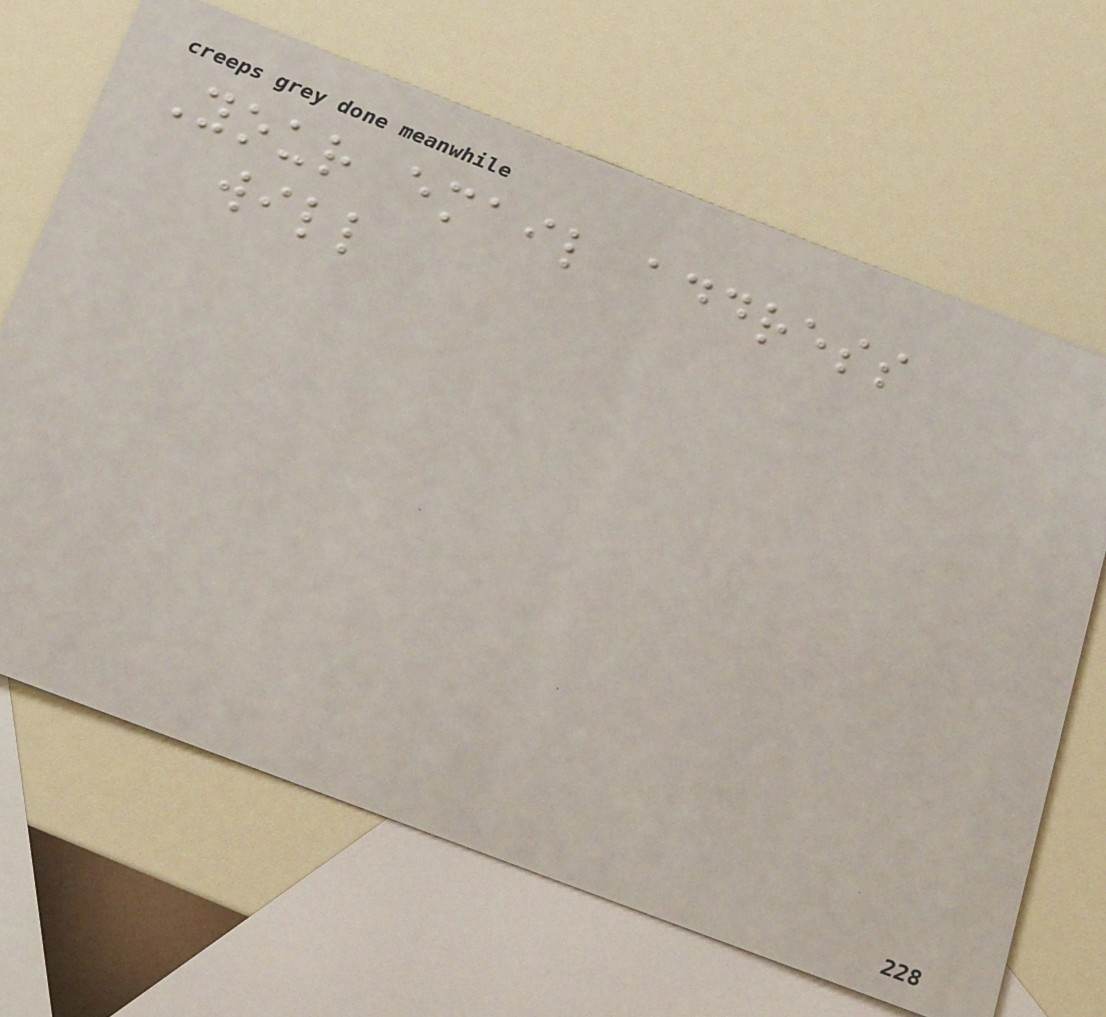Your email address
will
